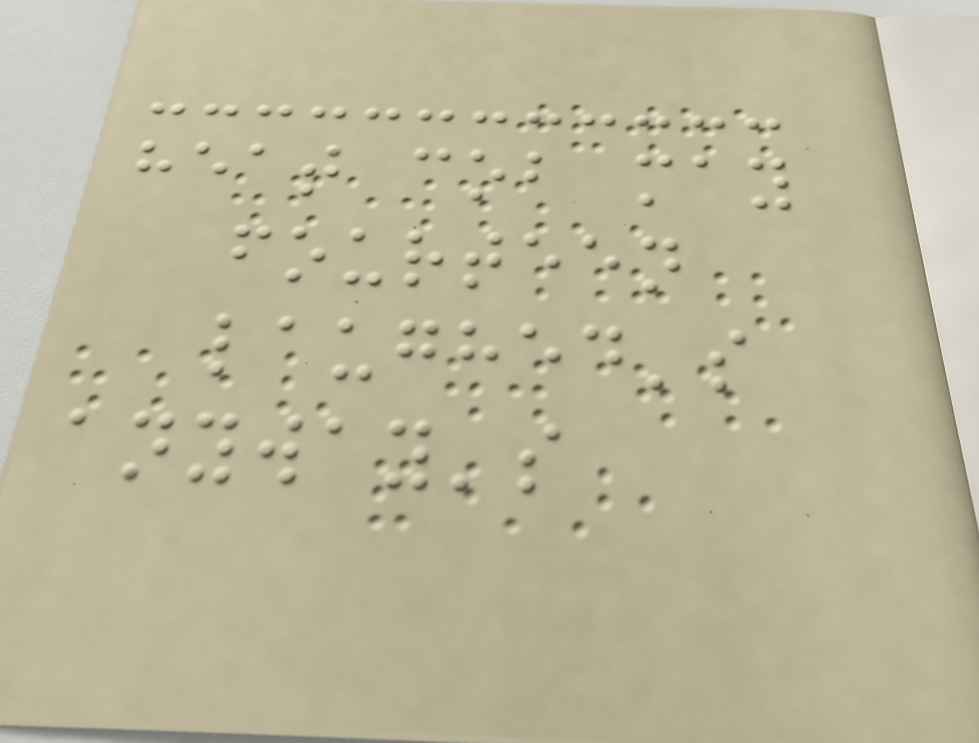heat cob may
fourteen
laughed's
anyway's
